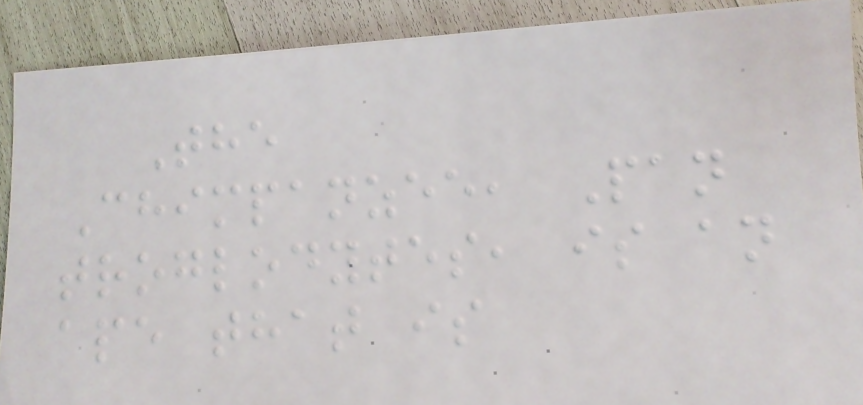The
Chimpanzee, Pan
troglodytes, is an
ape that is
